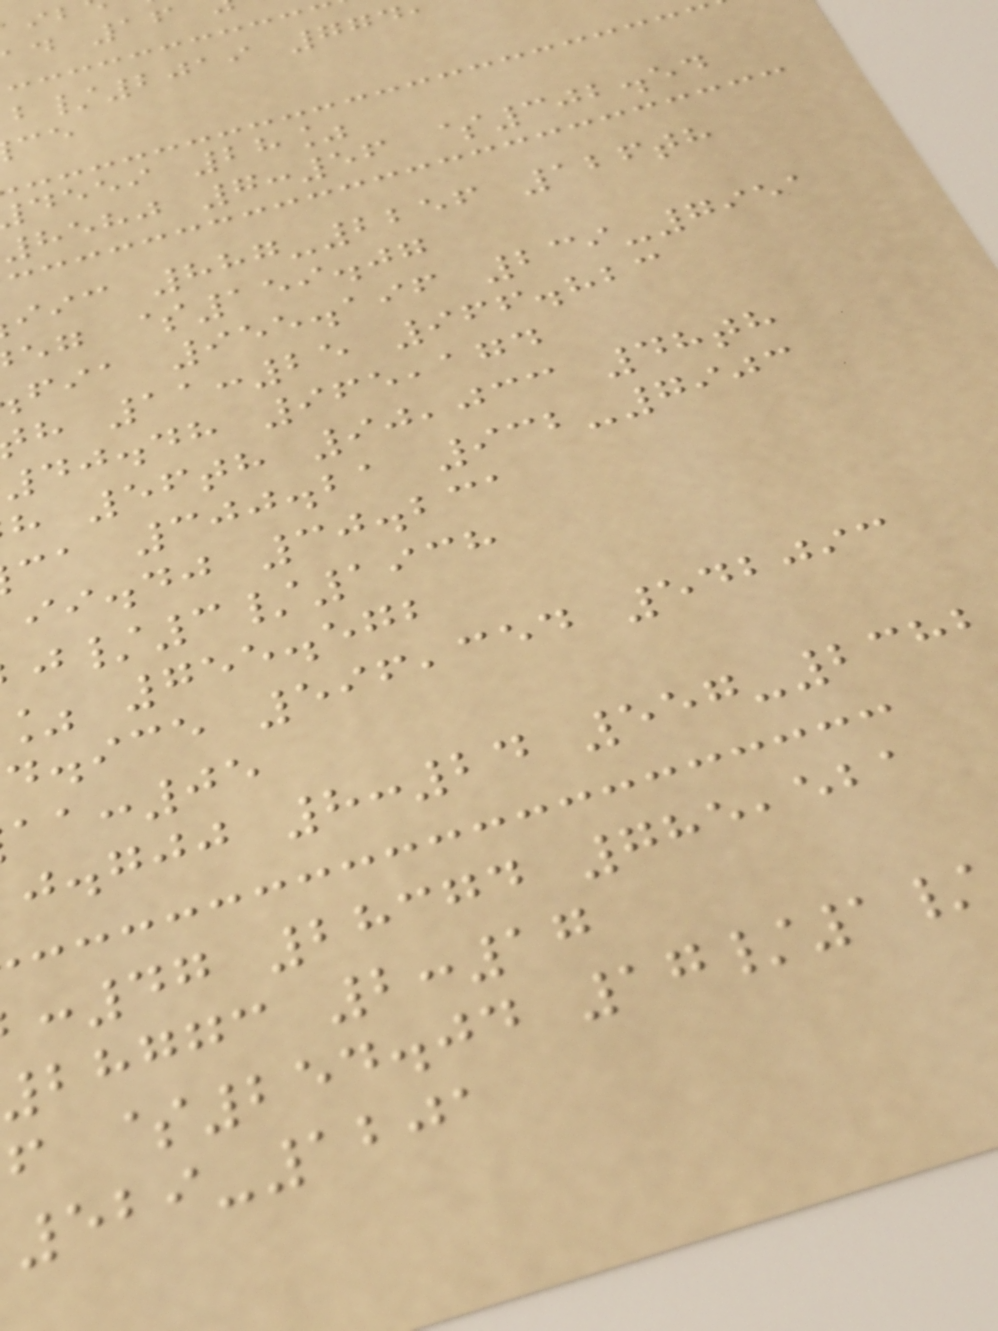ad 16
/2019 774
deei 28%
8580 7:56 $302.54
iic 887-2256 126th
eg $159.07
fia 955.196 239-7951
h 11:25 966.823
40.48 965,174
h 56th 90,033 48th
ca 300.21 932-7903
ii.dj 30.231
/3/1938
755.572
d.ice 596,354 542093
:05
j.gjj 8:24 557-2382
:47 28374 785,521
bhggc 2:17
f $254.04 17/1/
529-1201
